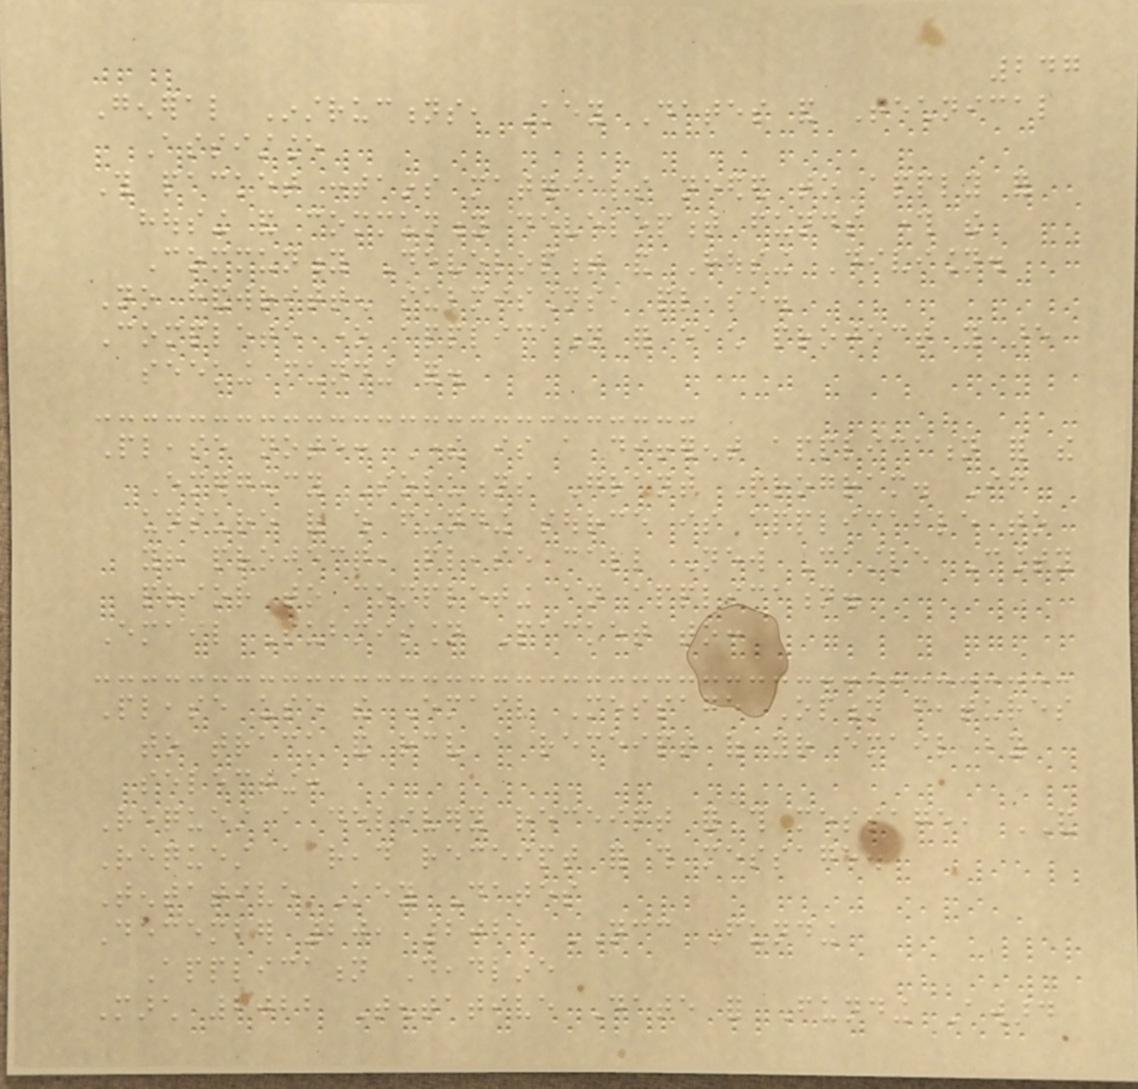247
General Instructions, Key Dates and Technical
Assistance
This packet contains materials needed to apply for
housing and community development funds through the
Community Development and Housing Division.
No handwritten submissions, please.
Complete one application for each project you are
seeking funding for.
Please note: There is a different application for the
Emergency Solutions Grant Program. If
unsure of which funding source is applicable to
your project, please call New Castle County
prior to completing an application.
Email Submission Packet to:
Please use the Email Message Option features
to track and receive a receipt of your email by
selecting:
Request a delivery receipt for this message, AND
Request a read receipt for this message.
Tentative Key Dates
December 20, 2021 NCC Funding
Application Deadline
March 2022 Tentative Date for Funding Award
